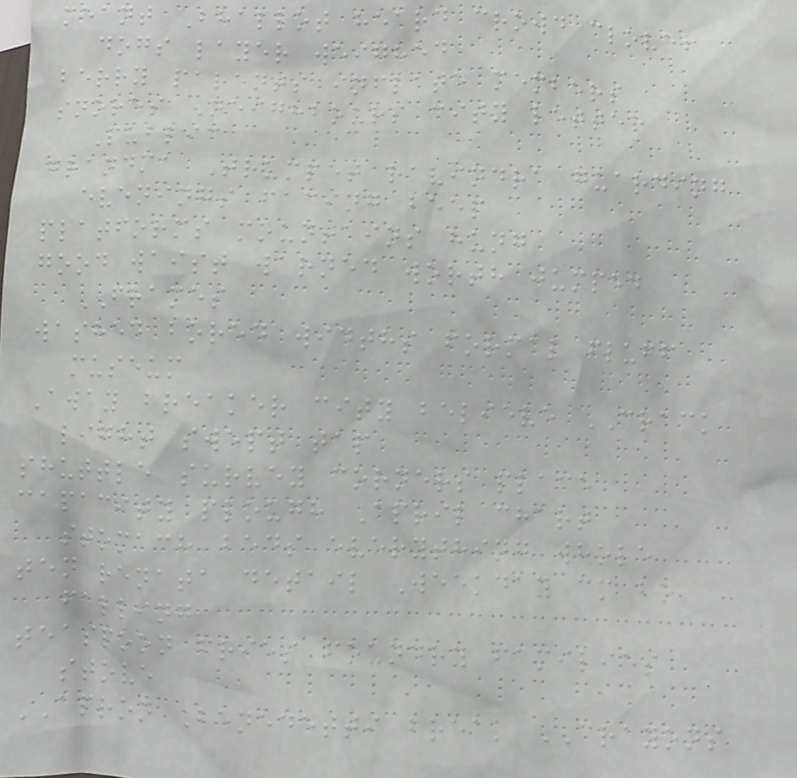meant Bhallot heard crowd clover
dogs layer weighed
berry parents inflate members
snores Neighbours city letter
Public
grandma Trumpet ravindra guarding
evenings facing beep
platforms mountains hung
good waist warned worth jumped
FRAMES
washed bored widths formal fluff
museum
Away breaker city believe CRACK
light swept tap
shuttle survey corners place
capacity plough April chart
stomach beds everything whole
ten renata detail Weekday cm bo
falling
teaspoon fries foundry families
stove
APRON Benedetti break CRAYONS
